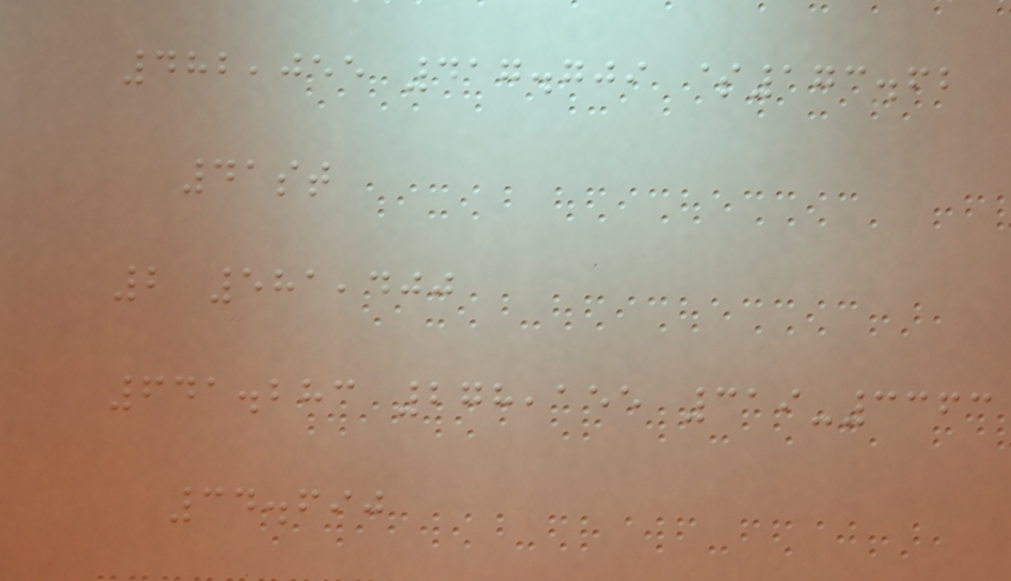482,055 417.709 $173.62
41st
2 581,400
641.283 278,155 319-3363
34.690
